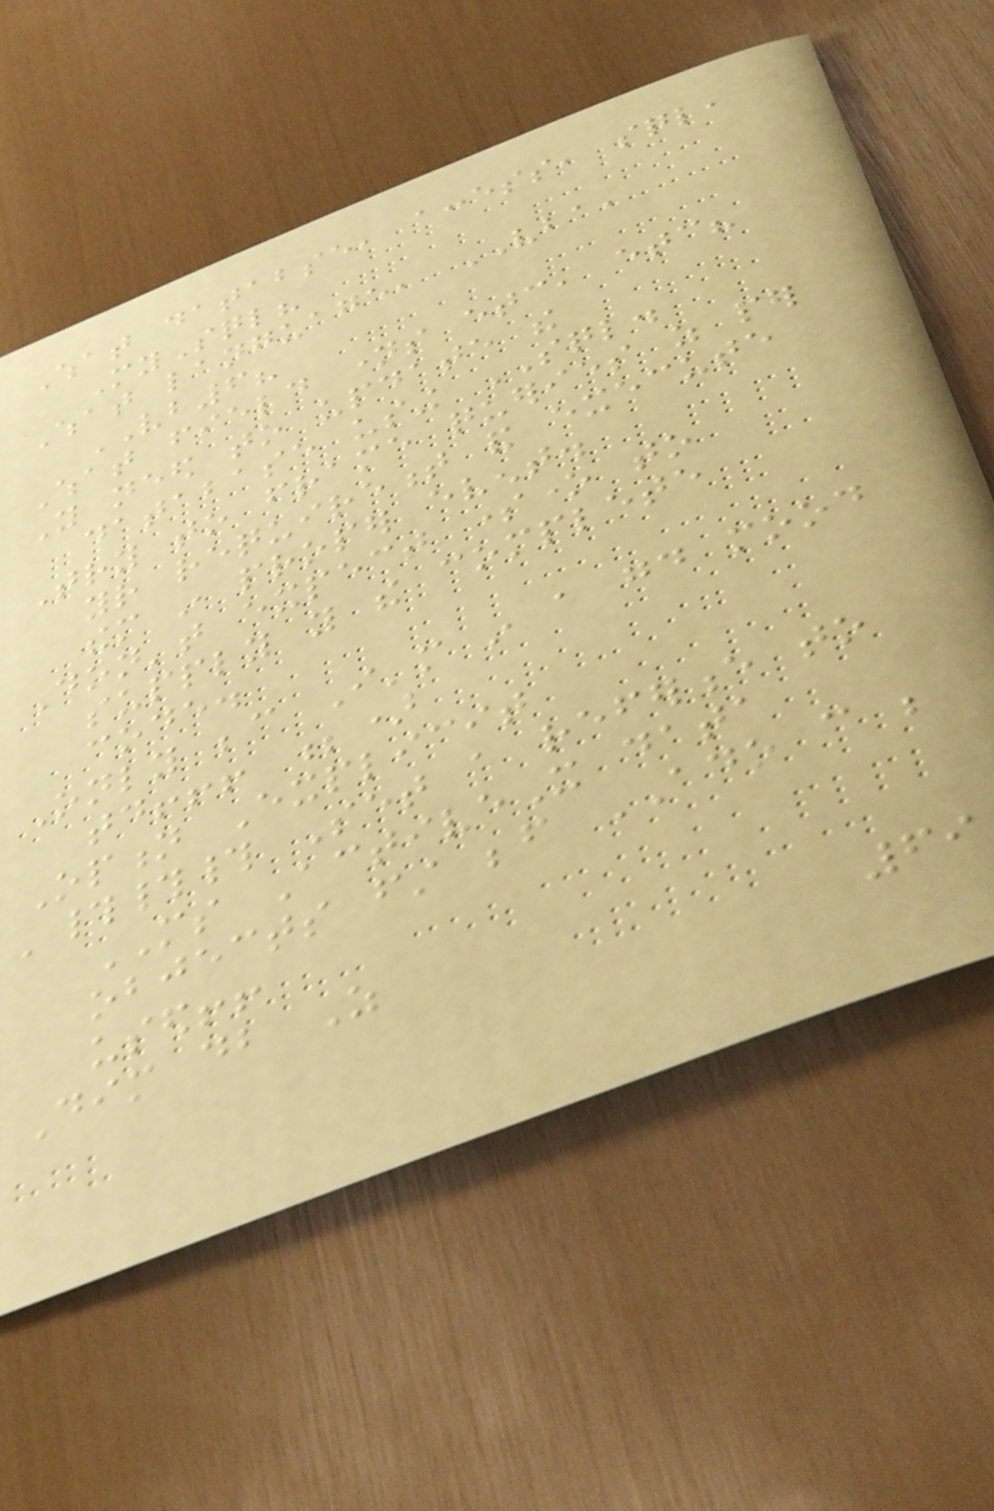What databse, access, sql,
MySql?
What language, VBA,
VB6?
What field names etc, etc?
You need to update the
database using SQL.
Try to frame queries as per
your requirement and execute
them in proper event.
Don't expect someone to
supply you the complete
code.
Only because I'm in a good mood
today!!! ;)
Option Explicit
'### Set a reference to
MS ActiveX data
objects first before ADO can be
used!!
Dim db As
69
